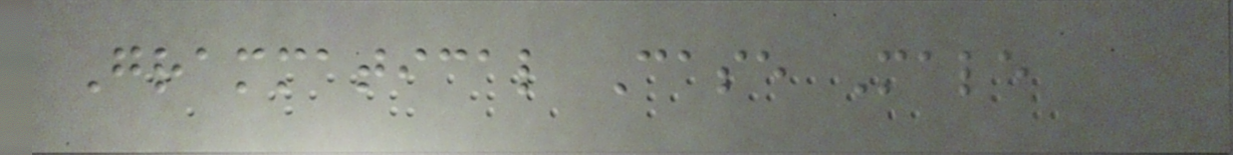Grammatical Case Male
